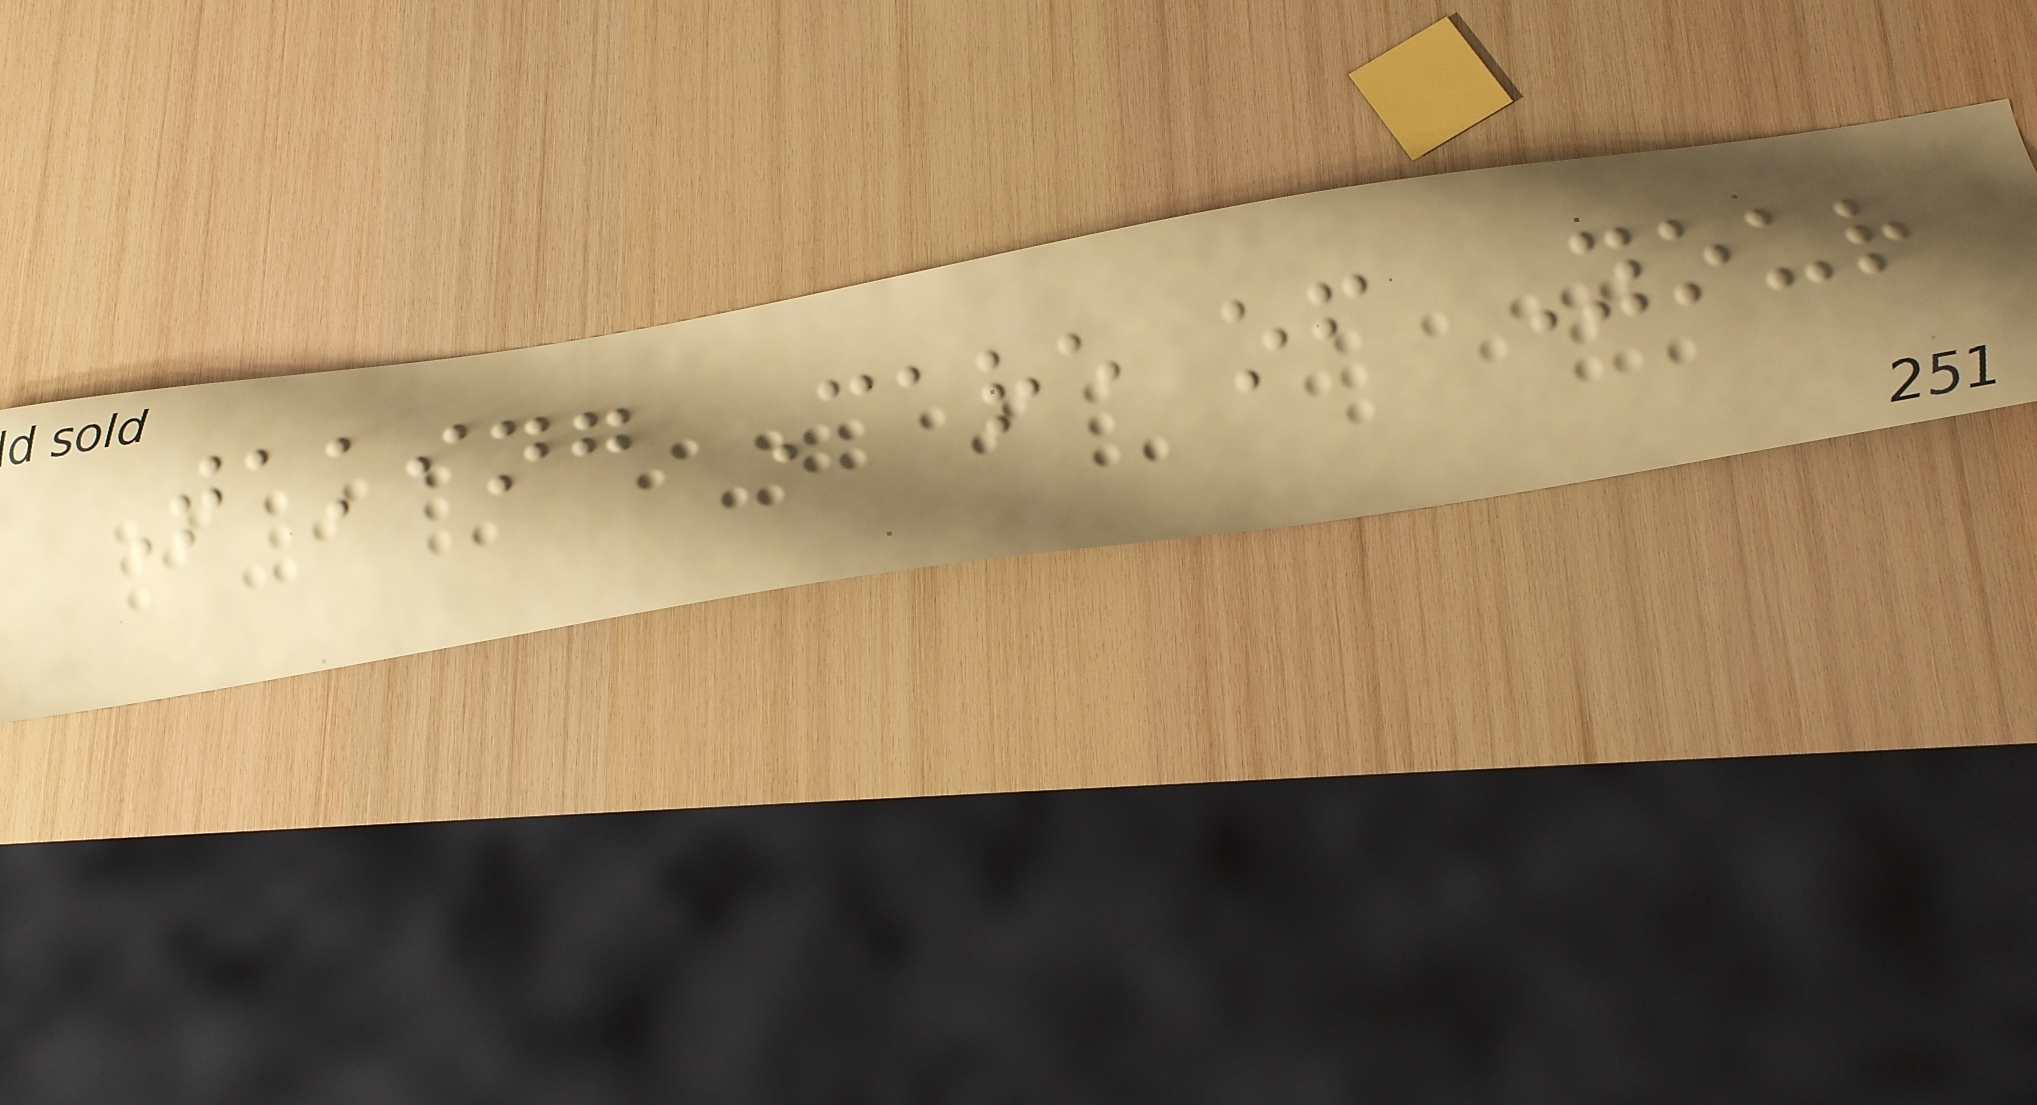Taking Care of Your
